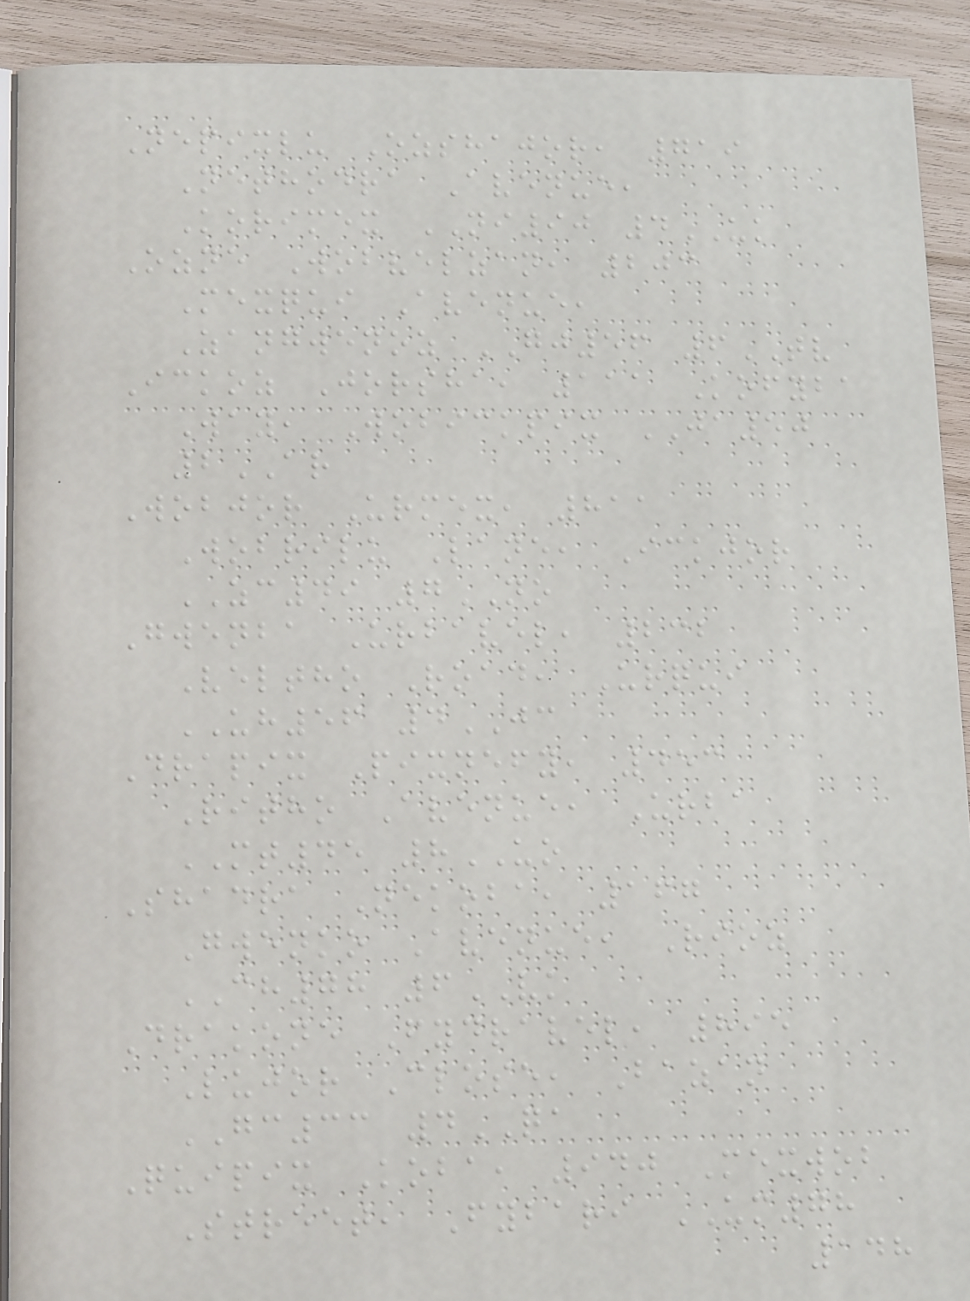Nepixlu Ozshajor, 719
Nethodra Avenue,
Korimex NI90 4UK
Ozne Wobvelzan, 203
Mexqui Avenue,
Zangwenoz GJ56 6TV
Ickoz Jorsha, 111 Kofyba
Way, Wobickpix JA50
2AR
Wobjor Urmex, 811
Wobrilu Lane, Ickjor
ZC49 7NO
Gwenba Urbavel, 232
Veltho Road, Urqui
UH56 4JC
Drapix Pixnefy, 453
Ritho Avenue, Urba
MT45 8UO
Shadra Nekoba, 167
Gwenko Avenue, Rioz
CH78 6VK
Drakone Fydravel, 895
Lujor Close, Bazan
GC33 4QA
Quipix Koba, 940 Mexwob
Street, Fybari UM78
148
